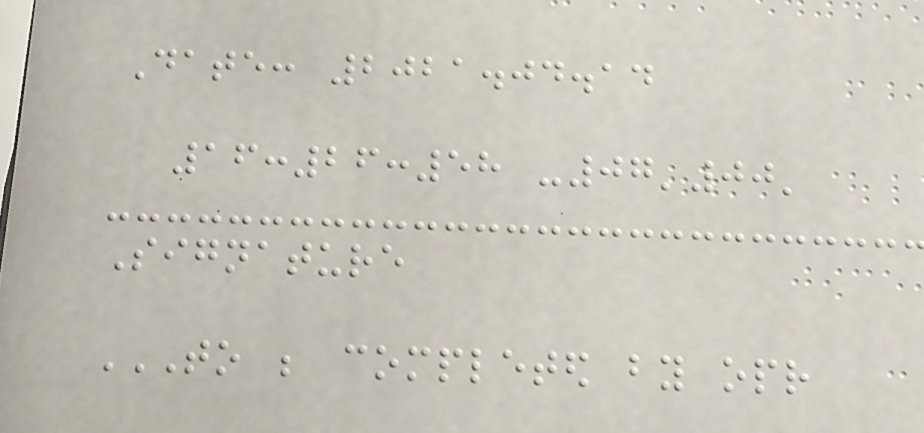Date: 2021.04.14
16:26:58 -07'00'
Signature
TO BE COMPLETED BY OPR
